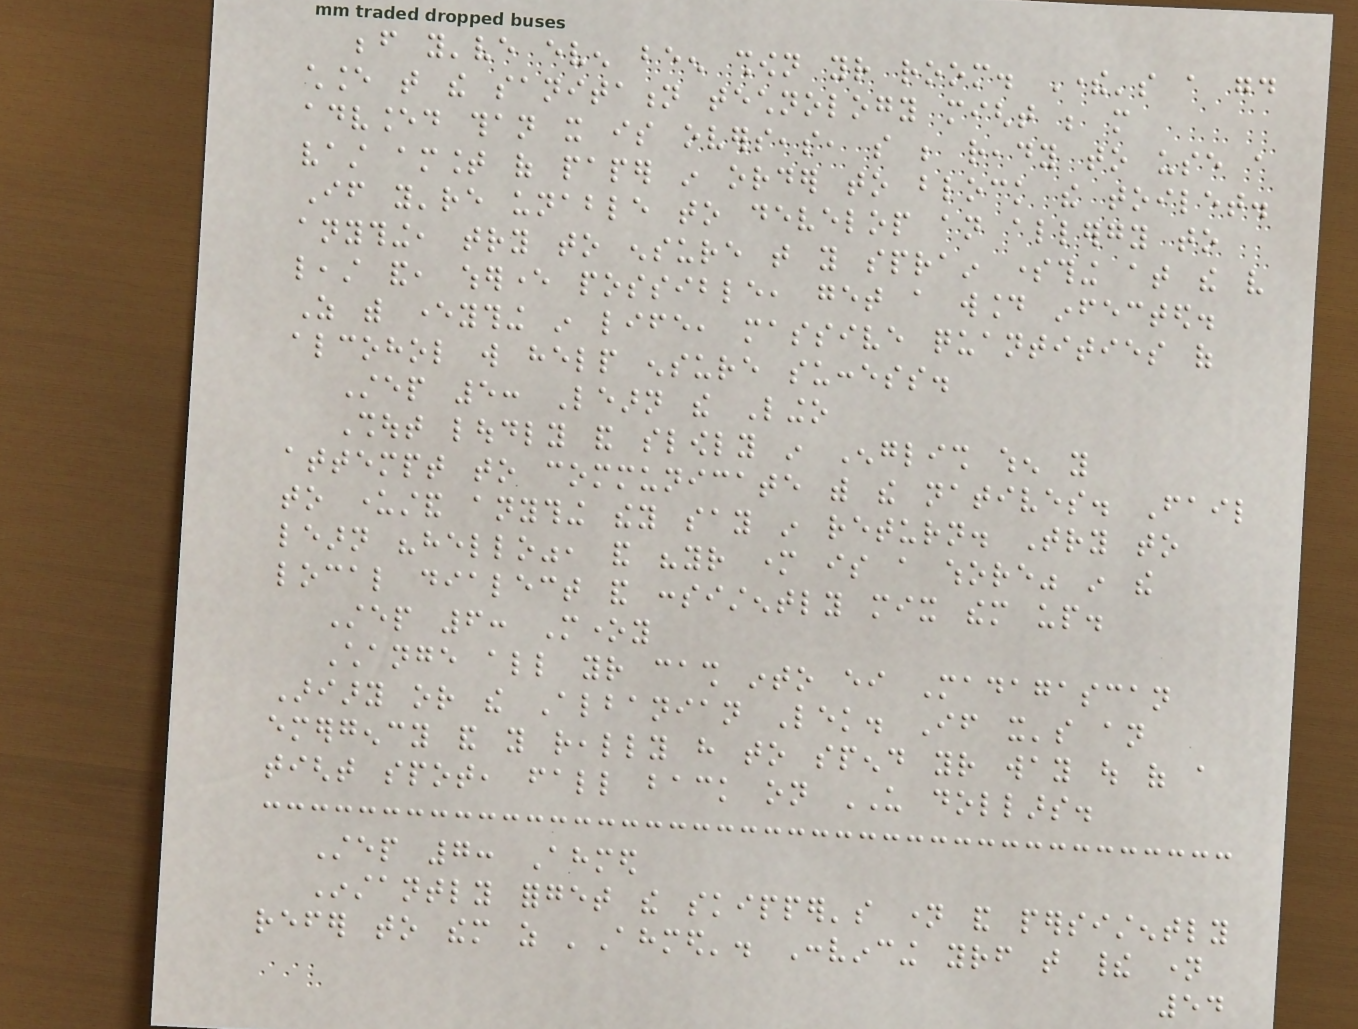before you've even been shown your room. There's a good
chance that the sanitation technology might be more
advanced than it is overseas, so be ready to use a
vast amount of paper in order to block the toilet.
If you're unable to develop an allergy to
anything, try to ensure that you sprain something at the very
least and, wherever possible, get a wound infected.
As with everything in life, massive quantities of
alcohol will help ensure success.
Step 5: Learn the Lingo
Shout loudly and slowly in English when you
attempt to communicate with the natives. Fail
to understand anything they say in return. Try to
learn "hello", and "your mother is a whore" in the
local dialect and consistently mix them up.
Step 6: Money
Change all your cash into either Madagascan
Ariary or the Albanian Lek. If it's an
emergency and you really have to spend your way out of a
tight spot, fall back on US dollars.
Step 7: Ahmed
Instantly forget the skipper's name and persistently
refer to them as 'Ahmed'. Convincing yourself that their name
54
